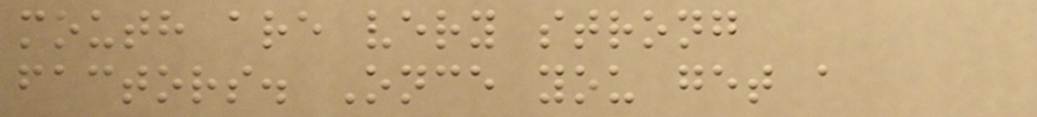mouth are very strong
factors. Once you get a
